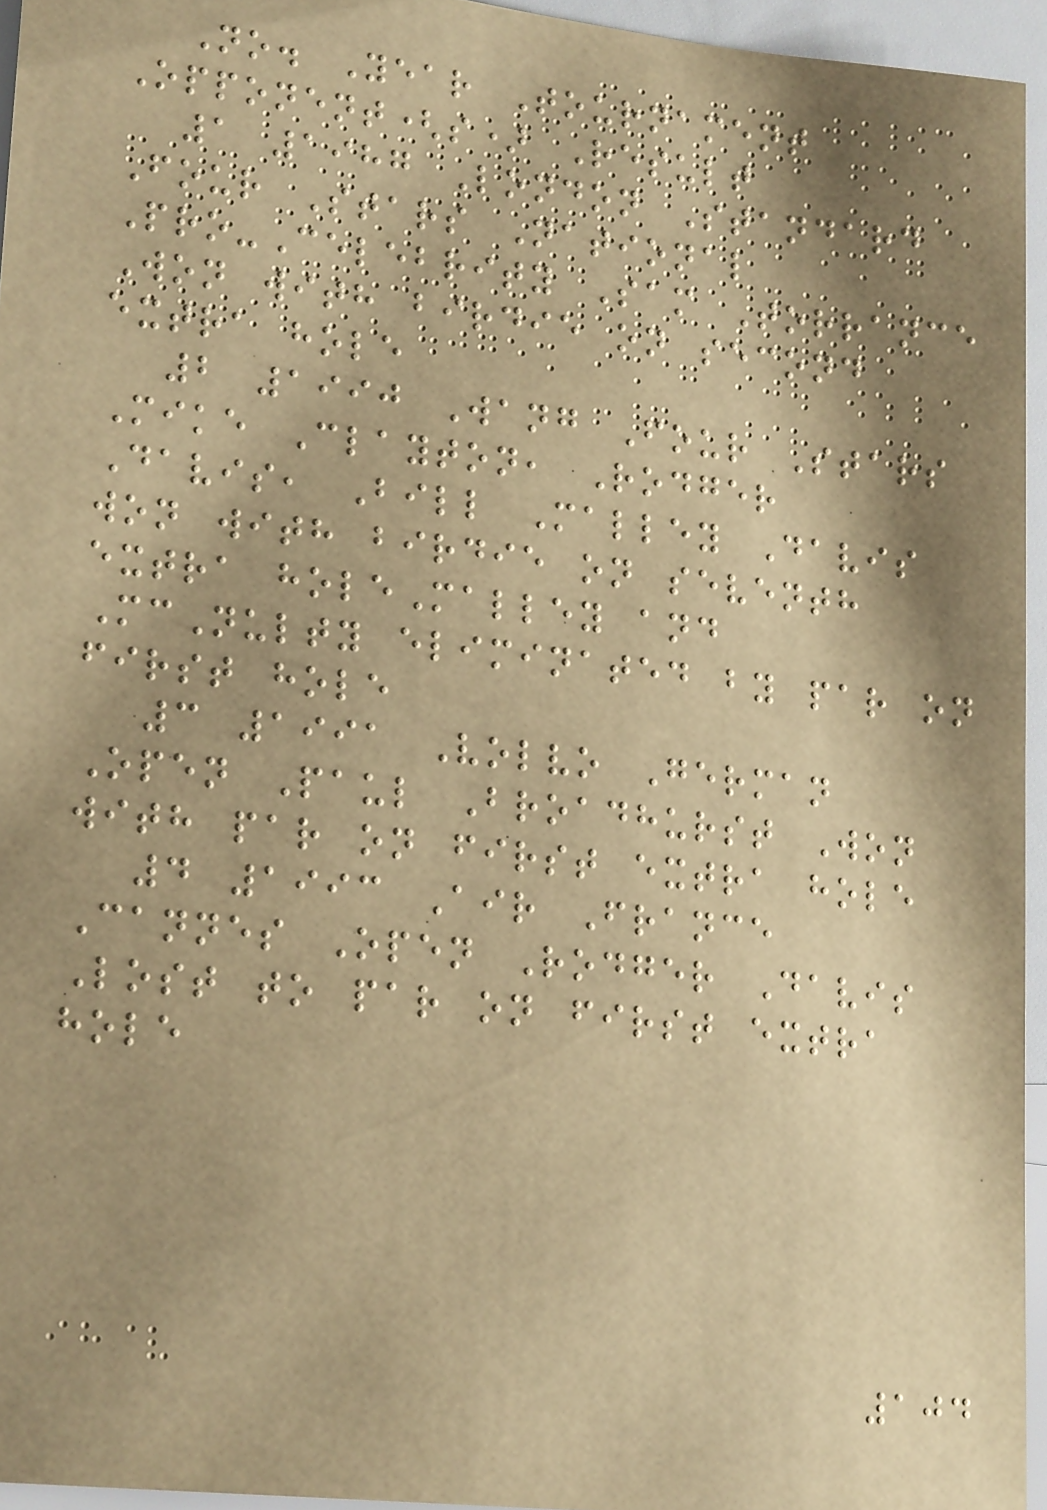No. Year Tournament
Opponent(s) Result
1 1987 London Standard
Four Stars National
Pro-Celebrity Sam Torrance
Won with birdie on second
extra hole
2 1990 Wang Four Stars
Mike Clayton, Rodger
Davis, Bill Malley Davis
won with birdie on seventh
extra holeMalley and
McNulty eliminated by par on
first hole
3 1991 Volvo German
Open Paul Broadhurst Won
with par on first extra hole
4 1993 Air France
Cannes Open Rodger Davis
Lost to par on first extra
hole
104
